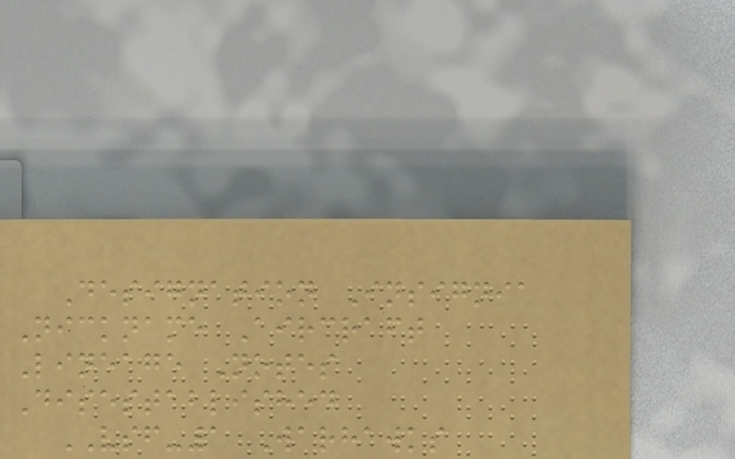Designation Insignia
Nickname Aircraft
Lineage Notes
Disestablished
VSF-1 Warhawks
